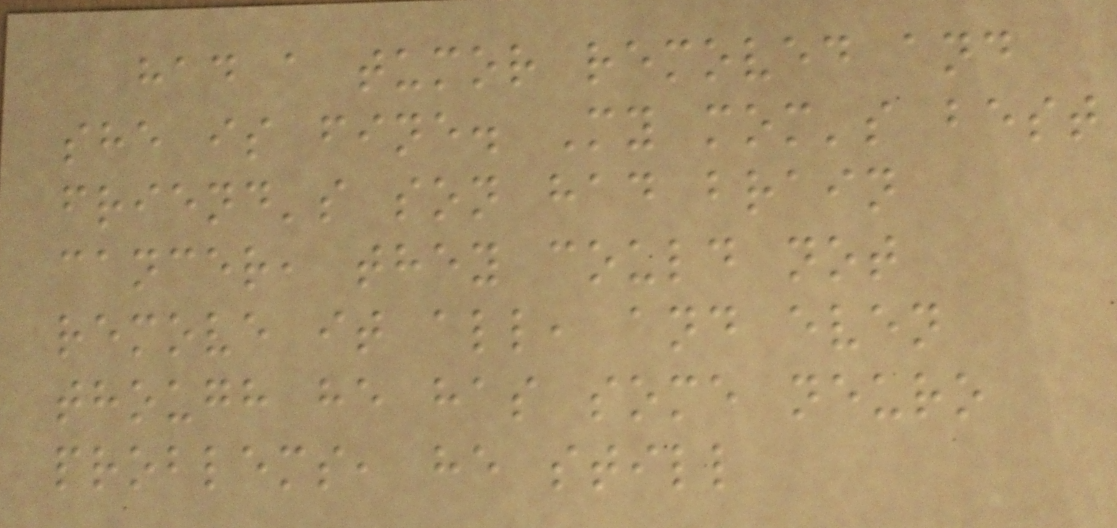had a tumor removed and
she is fine. My mom's best
friend's son had brain
cancer, they could not
remove it all, and even
though he has some neuro
problems, he still
